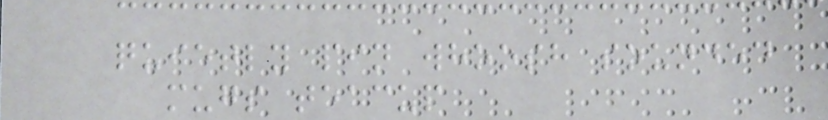quietly pin whoosh sounded
mugs teacup
